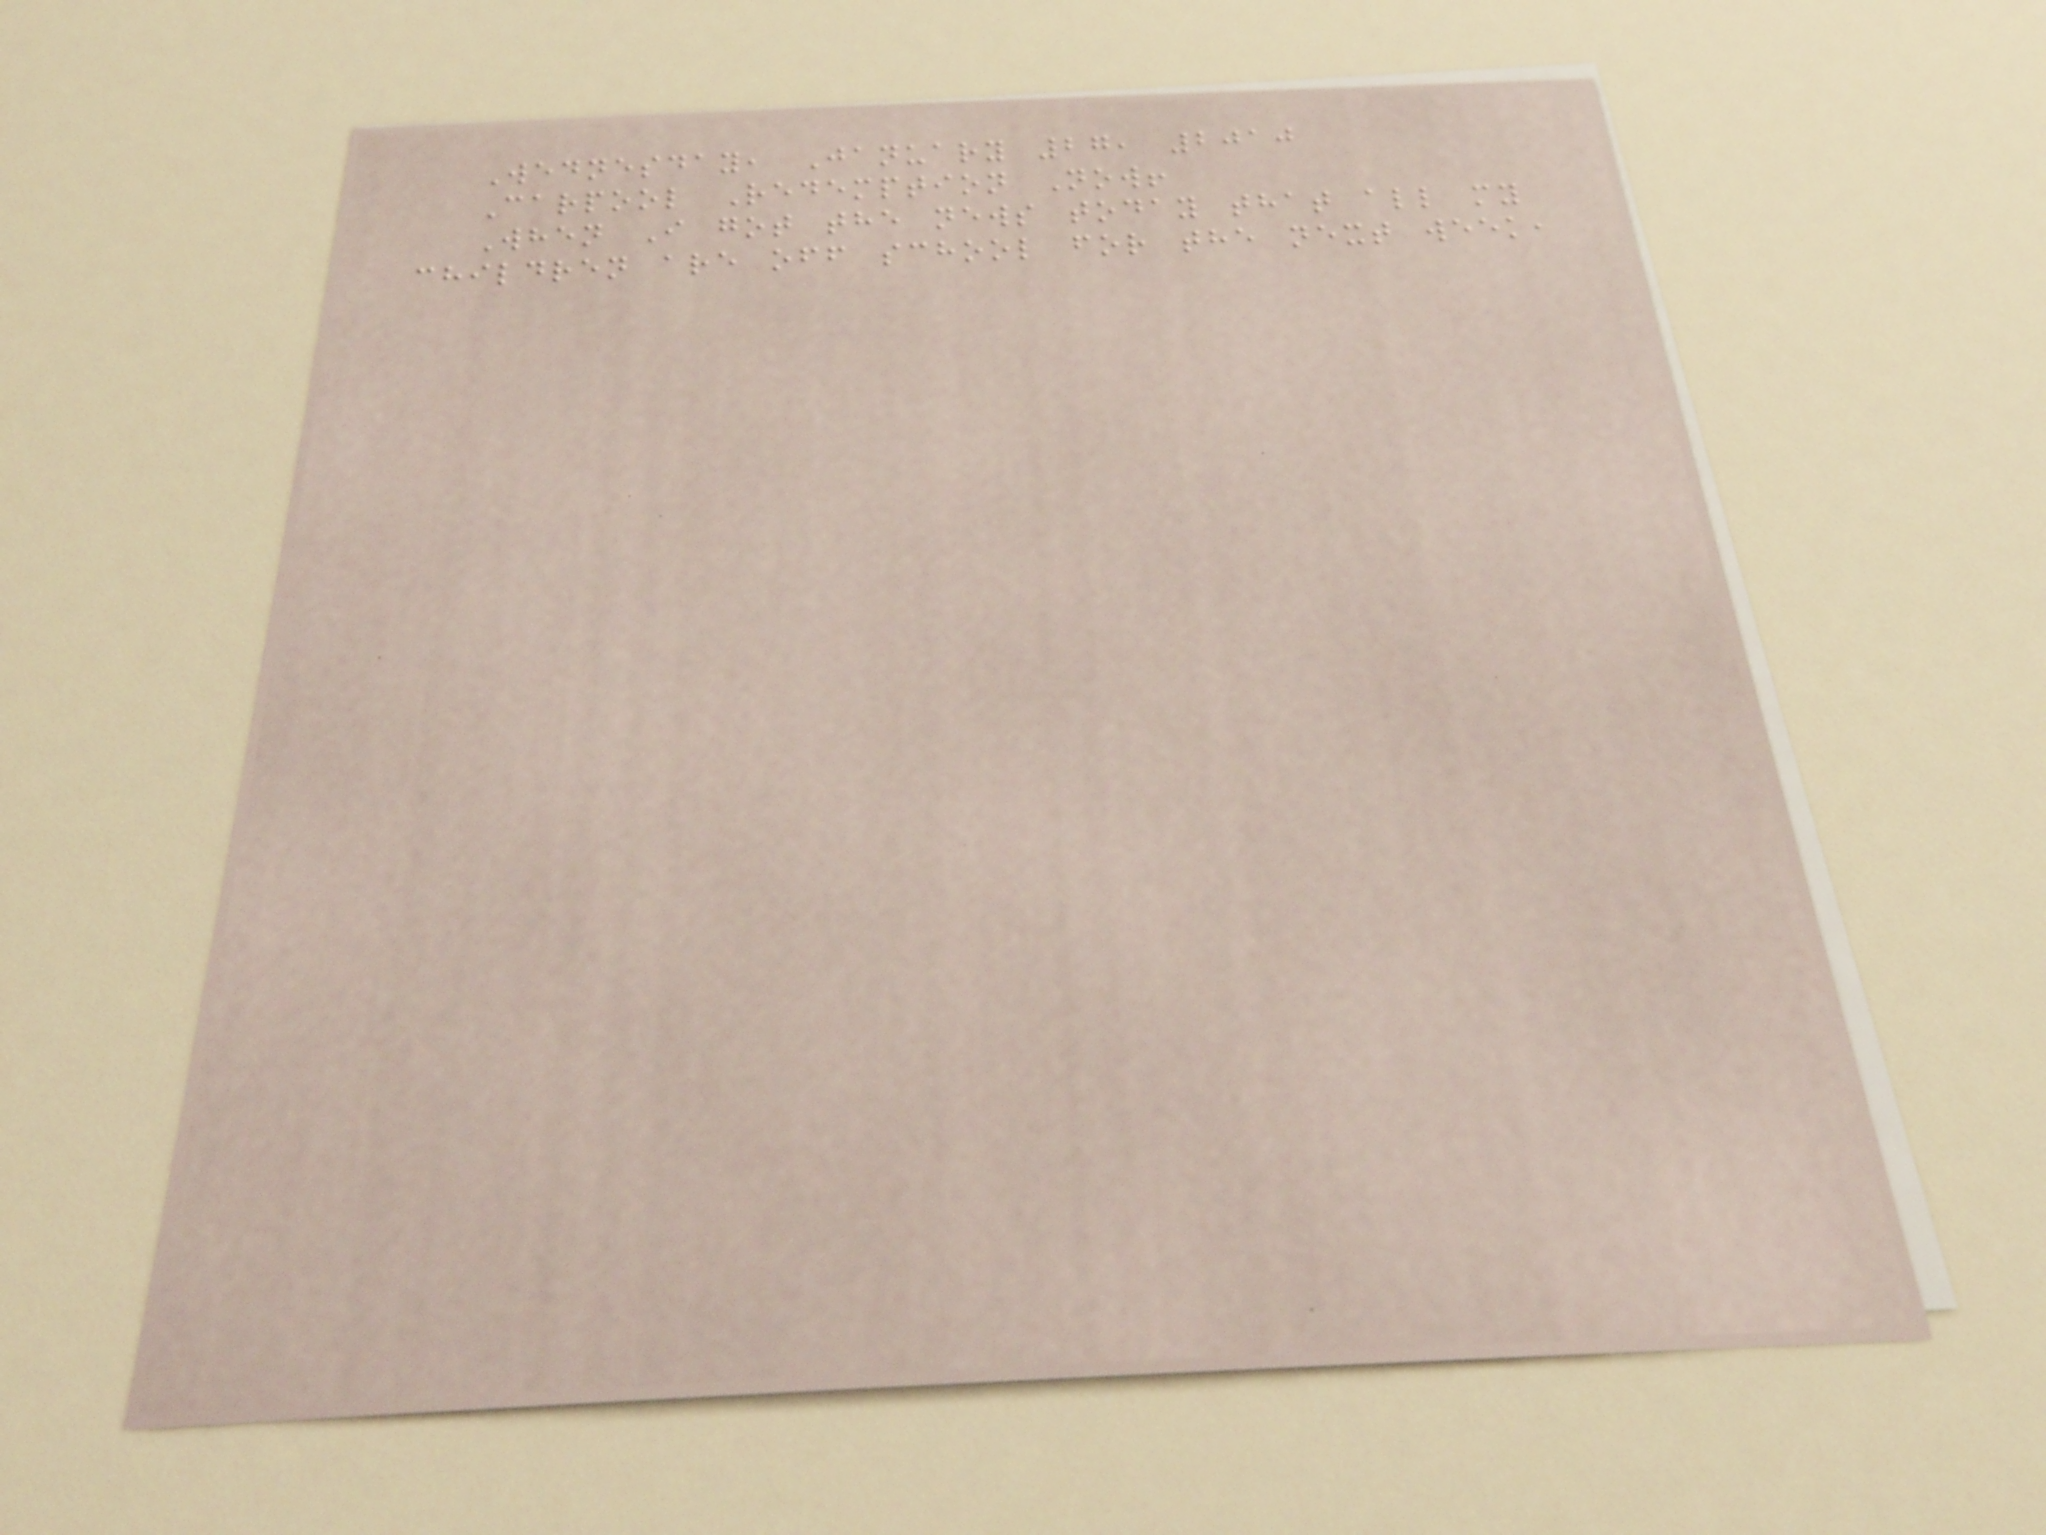Wednesday, January 27, 2010
Carpool Redemption Now!
When I got the news today that all my
children are off school for the next week,
